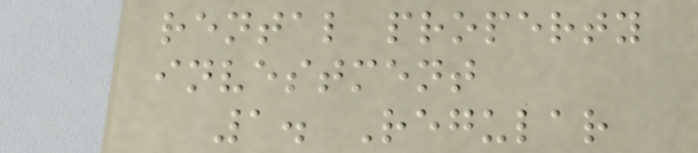rental property
investment
1. Regular
